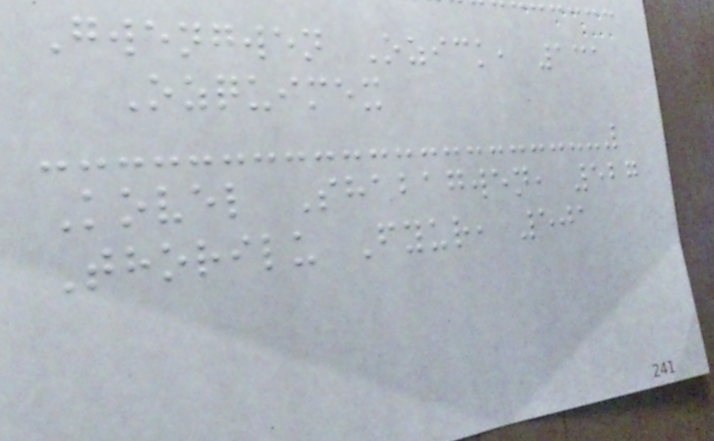Gwengwen Ozick, 131
Ozquimex
Kovel Shabagwen, 527
Thorilu Fyur, 501
